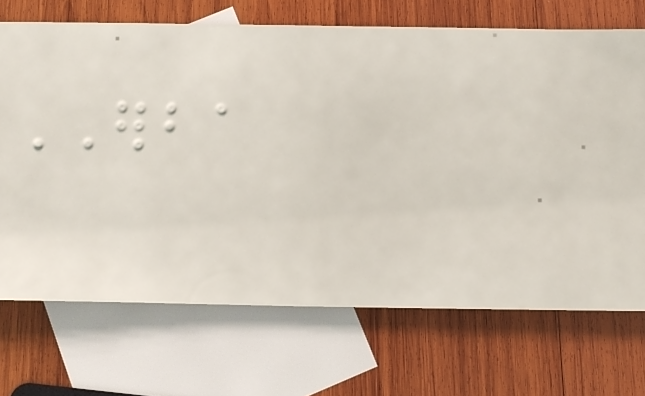ERBA
